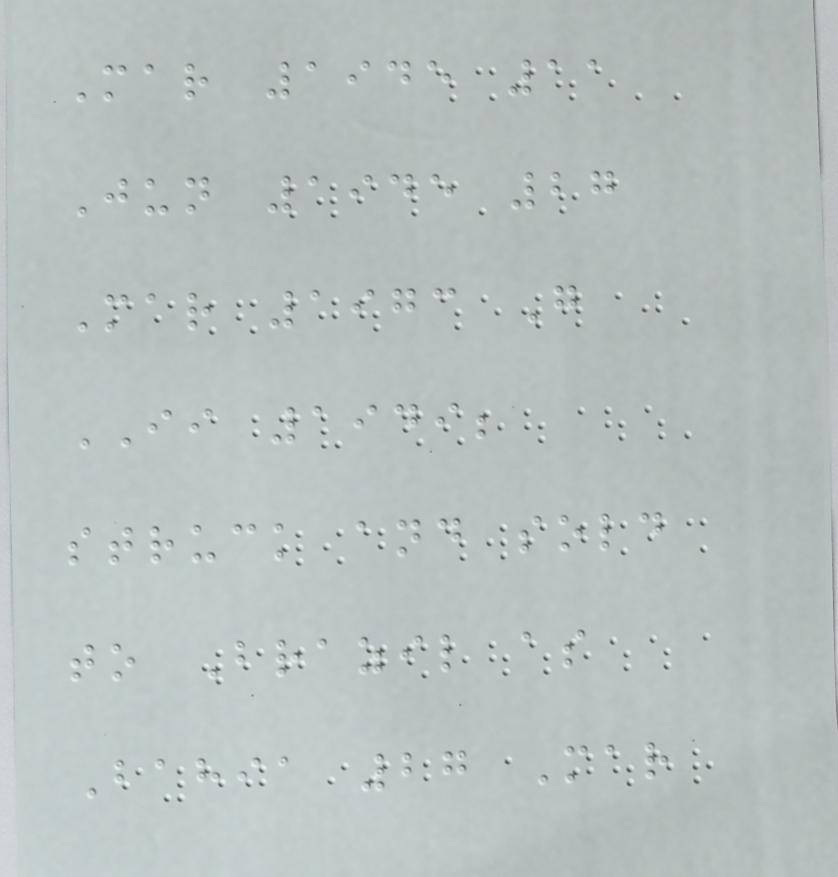Mar 1945 11
Jun 1945 27
Mar 1973 G
II 1949;
struck and sold
to Brazil as
Bahia 27 Mar
